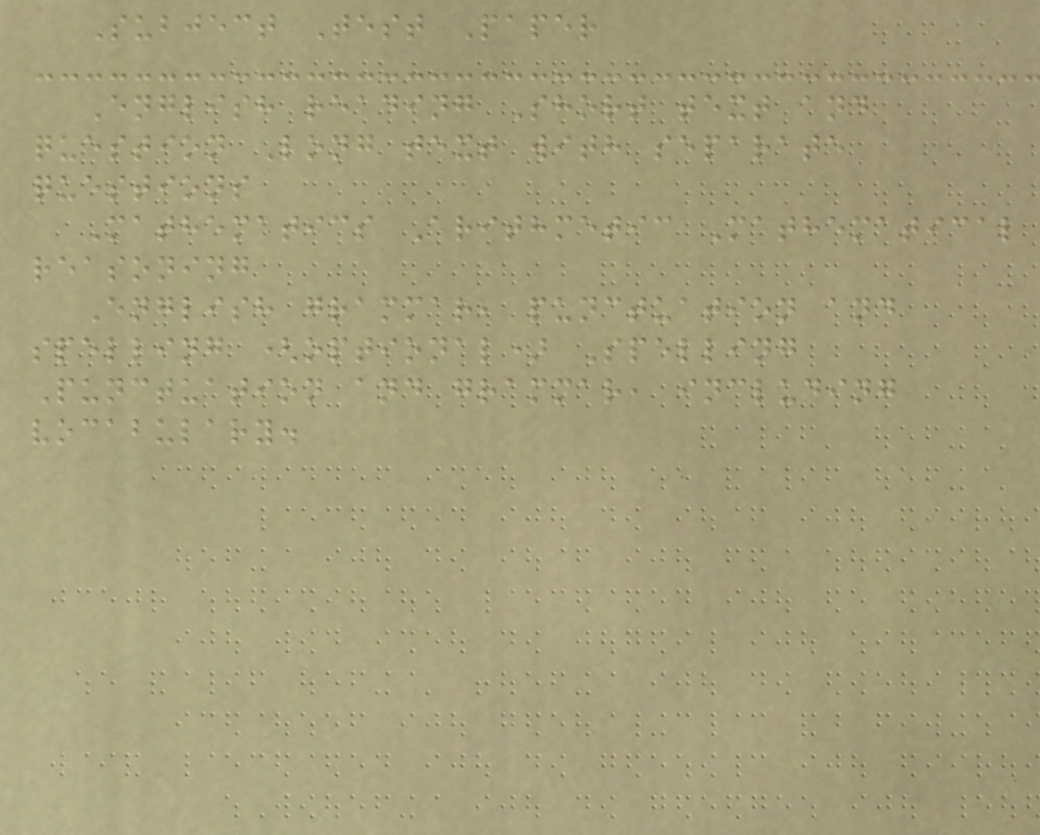Subject Test Paper
English reading Short text and
question Long text with separate
questions
Mathematics Arithmetic Mathematical
reasoning
English grammar, punctuation and
spelling (optional) Spelling
Punctuation and grammar, including
vocabulary.
